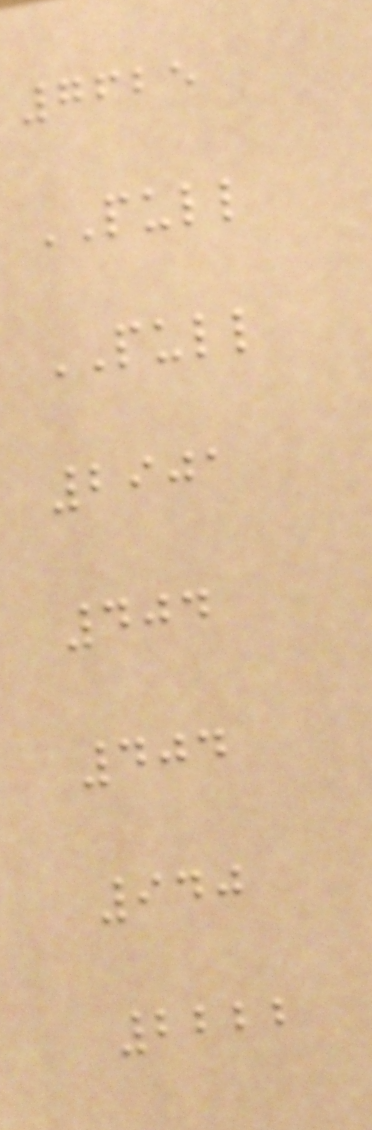7625
PULL
PULL
2901
404
404
940
2222
